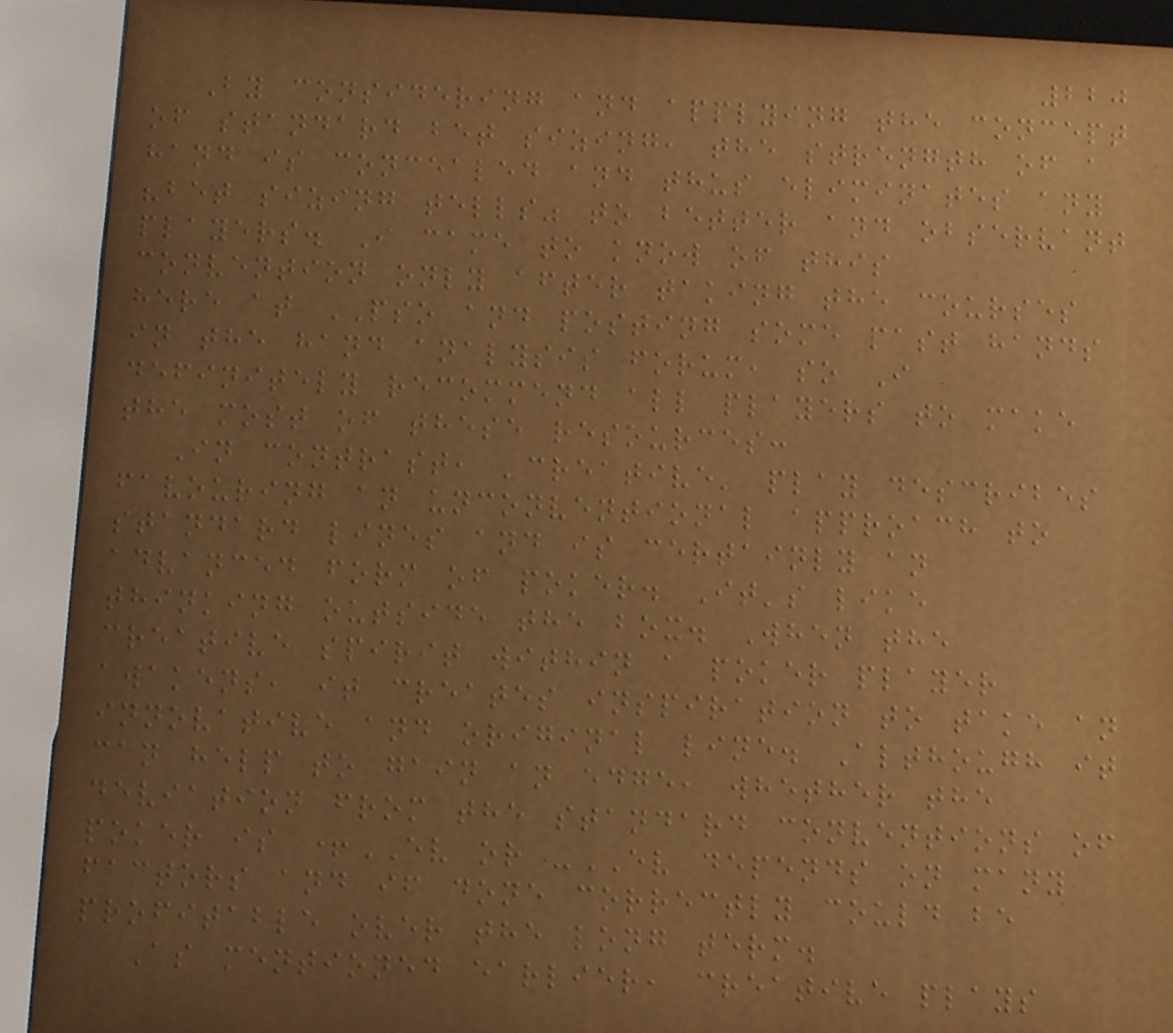220
By considering and applying the concept
of standard bet sizing, the strength of a
hand is concealed and thus eliminates any
"bet sizing tells" to better and observant
players. I came to know of this
convention only after taking the courses
here at PSO and posting some past hands
in the hand analysis forum, so I
definitely recommend all players to make
the most of these resources:
In contrast, 'creative' play describes
favouring an unconventional approach to
standard lines and is certainly an
advanced form of poker. It's like
thinking outside the box. When the
creative spirit within a poker player
awakens, it creates inspiration to take an
innovative and original line. Although it
can help to gain an edge, whether the
deviation from the standard conventions of
poker is +EV or -EV depends on many
factors and if done correctly could be
profitable over the long term.
As mentioned earlier, creative plays
